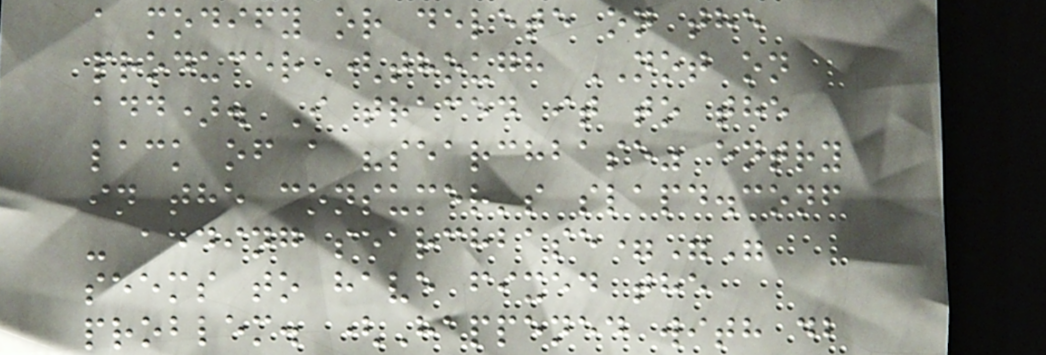a modify or delete on the
producer (though NOT on
add). I traced it to the
lack of a "searchbase" entry
in the consumer's slapd.conf
- adding searchbase=""
seems to have fixed the
problem. (Happened with db
